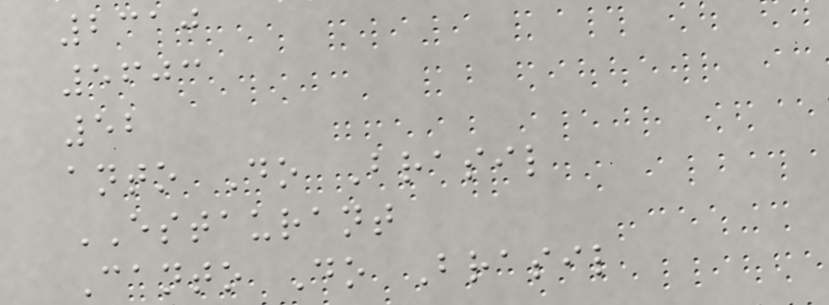2310
5603
52
anto Do Brasil
ESTAURANT
Canto Do Brasil
